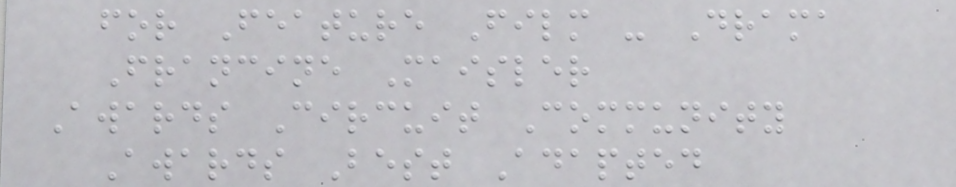for Feature Film - Drama
Francine Maisler
Awards Circuit Community
Awards Best Adapted
